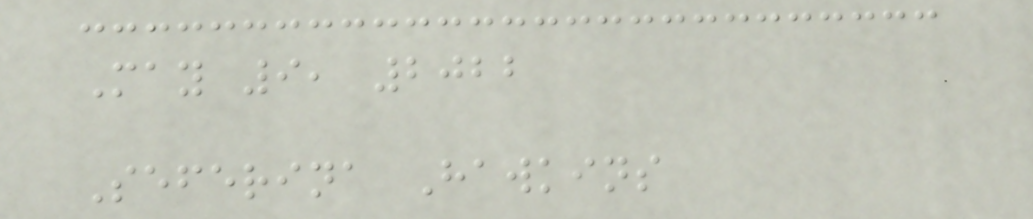May 9, 2022
Seferina Hawkins
